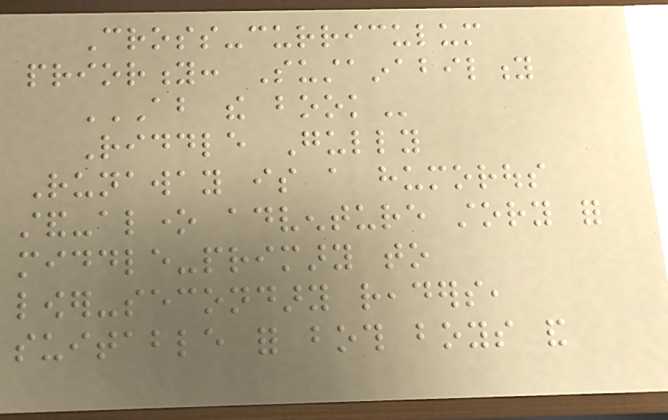Cross-curriculum
priority: Sustainability
ABOUT THE BOOK
Riddle Gully
Runaway is a humorous
stand-alone adventure story for
middle-primary to
lower-secondary readers,
suitable for both boys and
